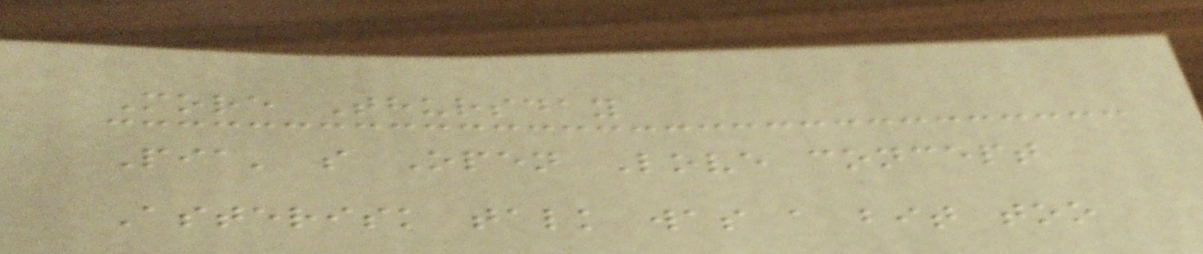More Thursday
Pia' s Open Love concept
Asterisk talk was a bit too
